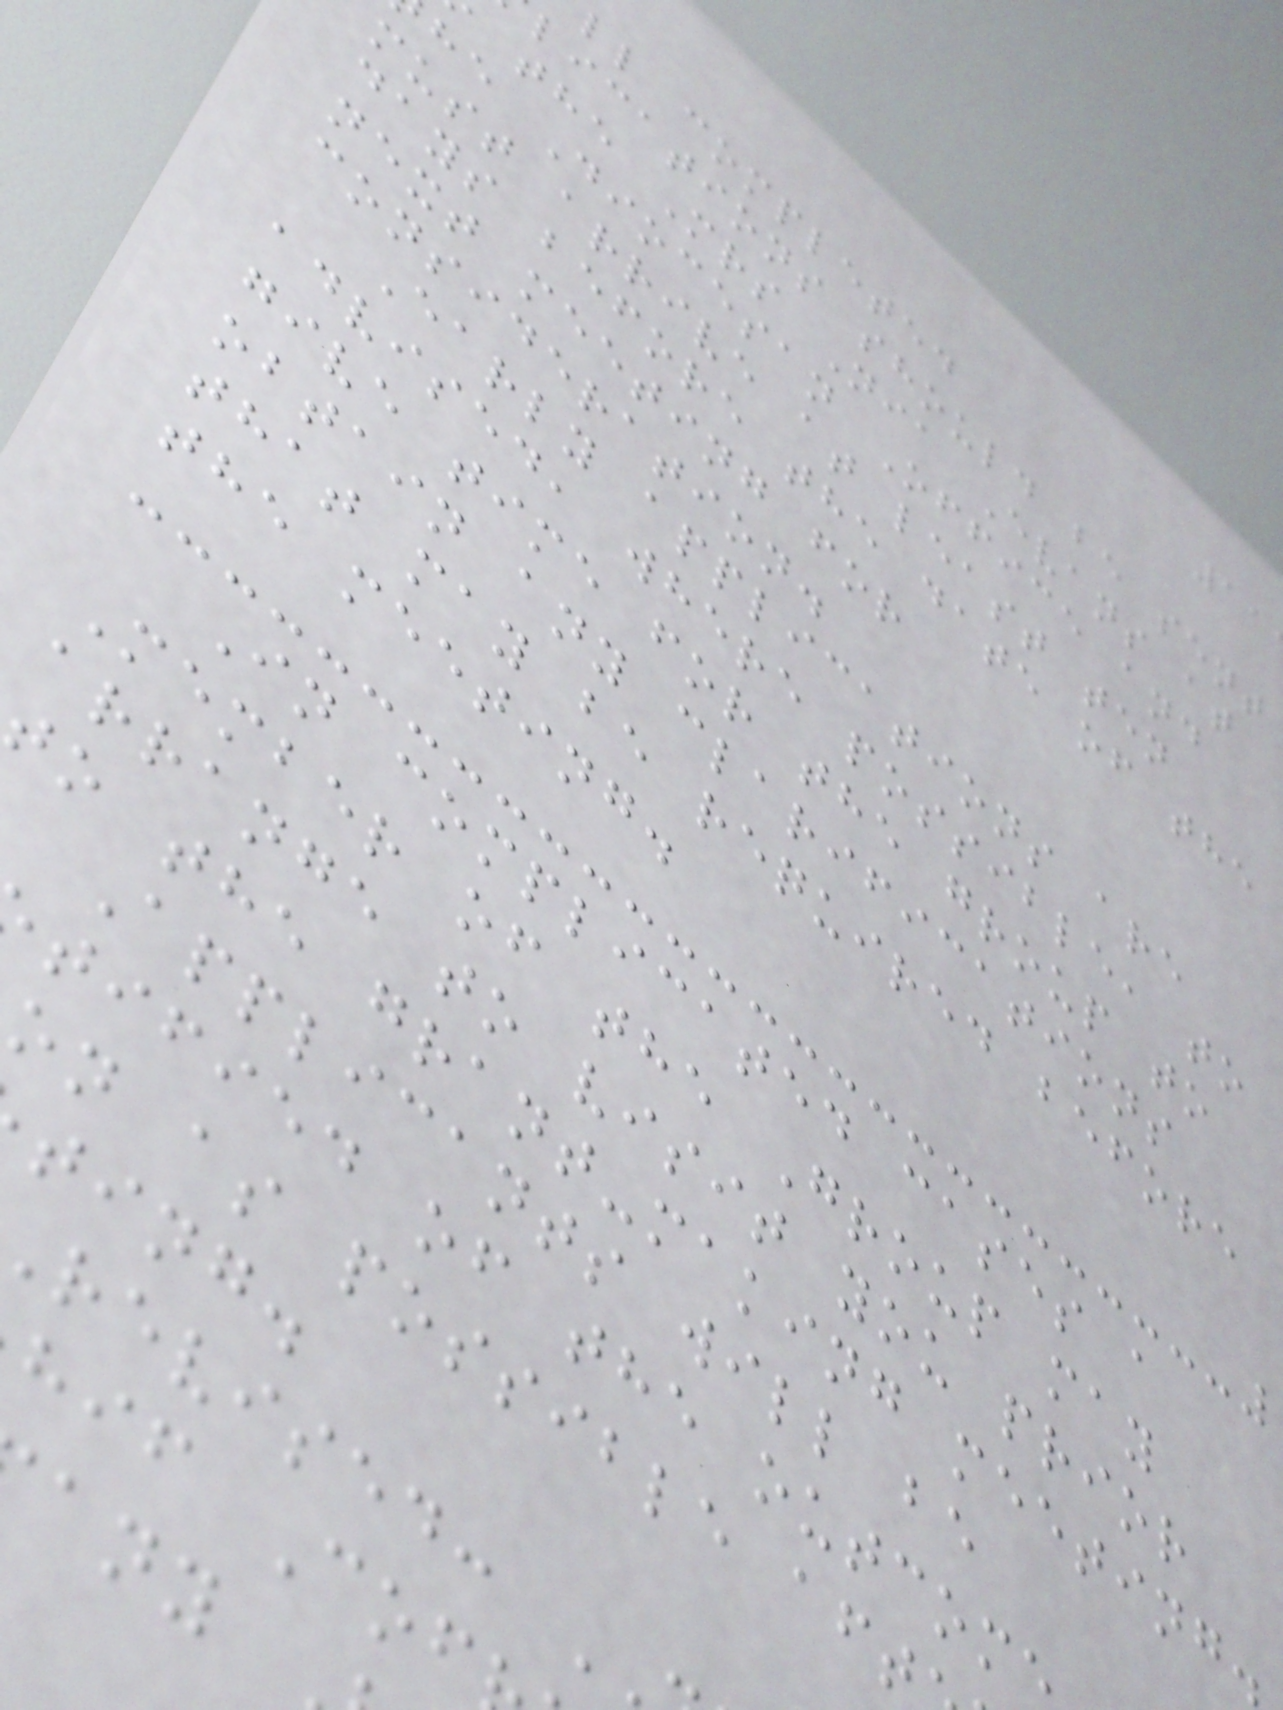ll completed
lications should be sent
the Mrs Nia Evans at
he Diocesan Office and
must arrive at least ten
days before the date of the
next meeting for
consideration.
Early applications are
advised, where possible, to
give time for the group to
obtain any clarifications
that may be required before
the meeting.
In complicated cases a
Member of the Group may
arrange to visit you prior
to the grant-making meeting.
Applicants will be
tified of the outcom
on as possible aft
ting.
revised:
hif Cof
